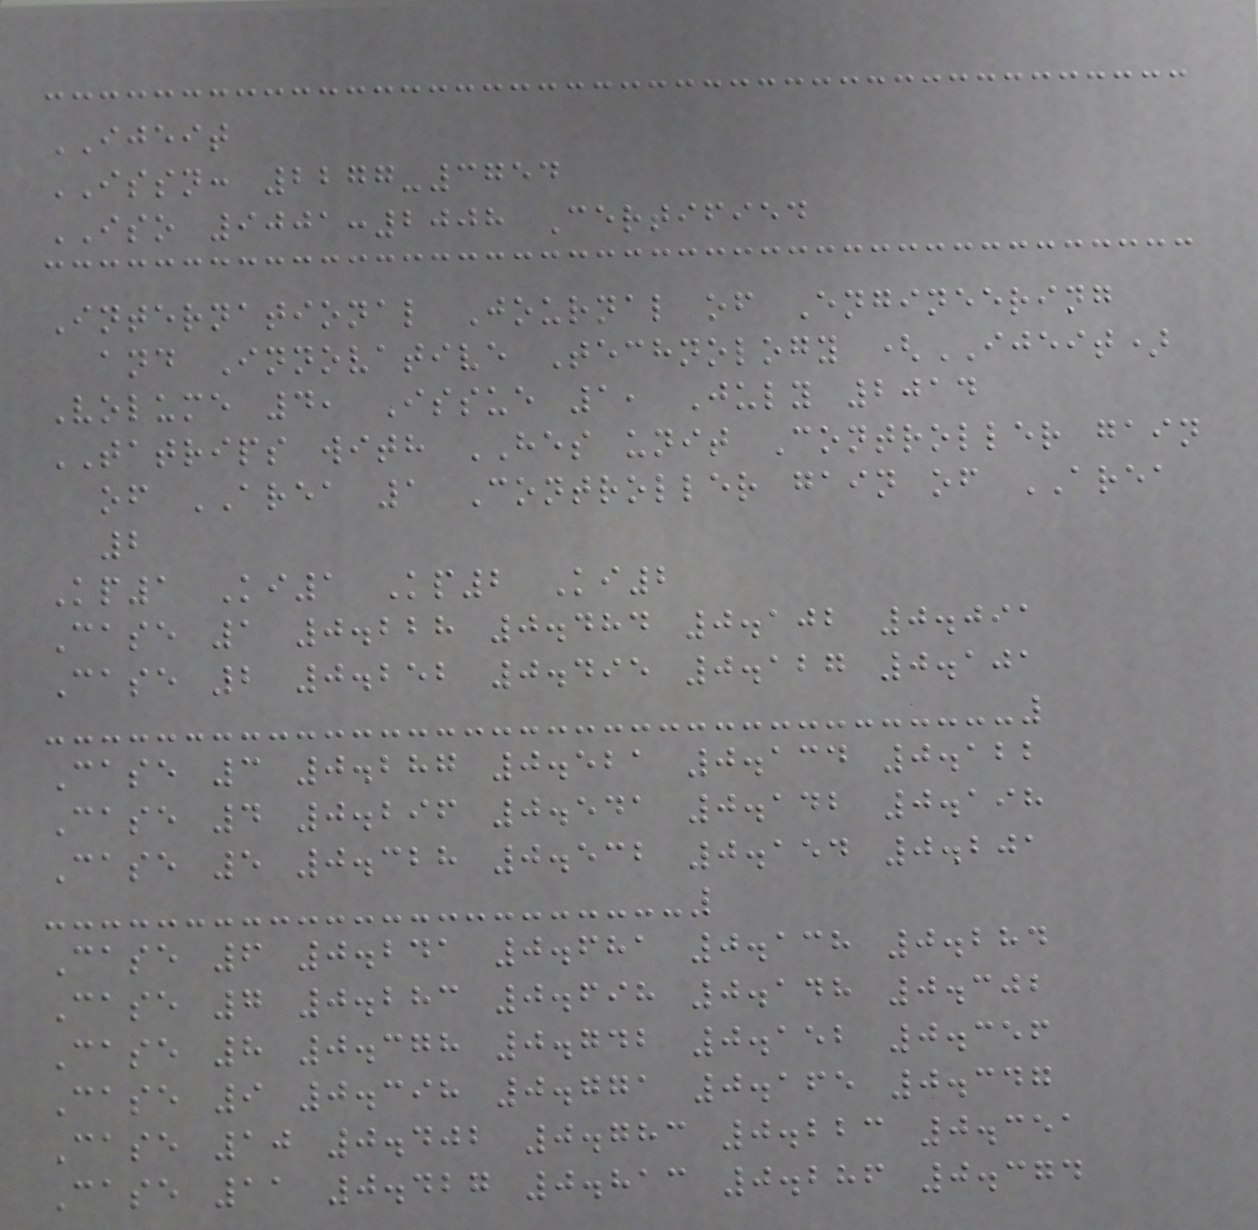IJEIT
ISSN: 2277-3754
ISO 9001:2008 Certified
International Journal of Engineering
and Innovative Technology (IJEIT)
Volume 4, Issue 1, July 2014
TATRIPS with HES unit Controller gain
of AREA 1 Controller gain of AREA
2
Kp1 Ki1 Kp2 Ki2
Case 1 0.228 0.484 0.102 0.091
Case 2 0.252 0.495 0.127 0.101
Case 3 0.287 0.521 0.134 0.122
Case 4 0.296 0.541 0.142 0.198
Case 5 0.328 0.532 0.154 0.201
Case 6 0.241 0.681 0.138 0.284
Case 7 0.283 0.698 0.148 0.302
Case 8 0.378 0.742 0.152 0.356
Case 9 0.398 0.771 0.165 0.347
Case 10 0.402 0.783 0.223 0.351
Case 11 0.427 0.813 0.286 0.374
